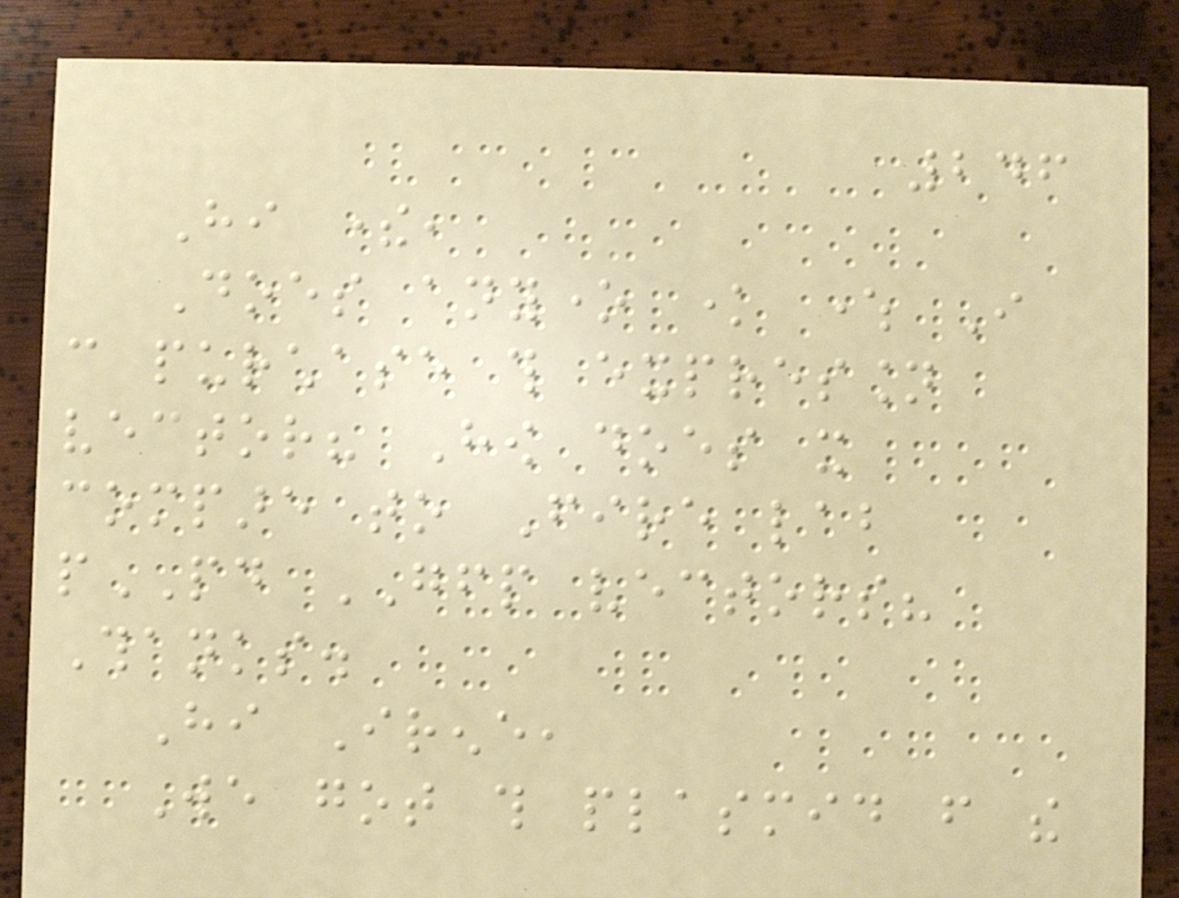246
Hi there,
Does anyone know where I
can purchase this expression
vector? How does it
compare to Fire lab
pPD GFP vectors?
Thanks.
Hi Irene,
We got this plasmid from the
